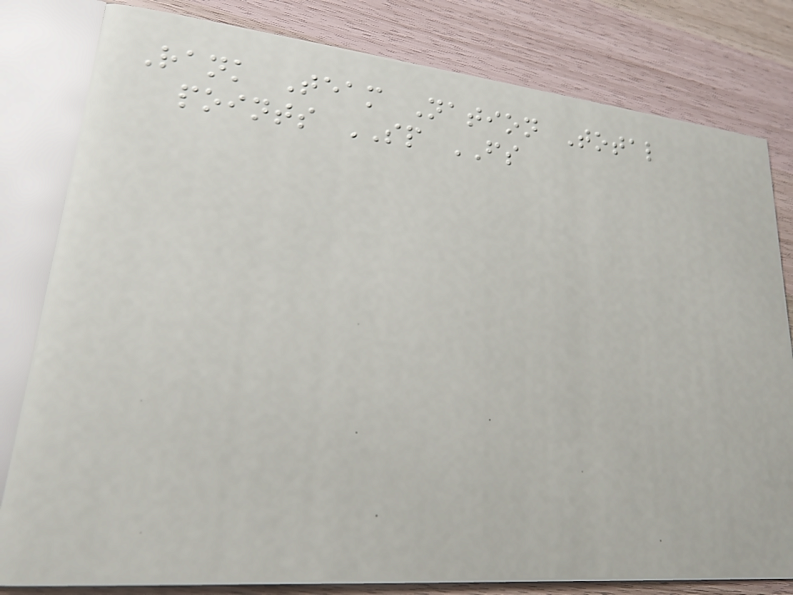Rank Team Nation Total
points SP FS
